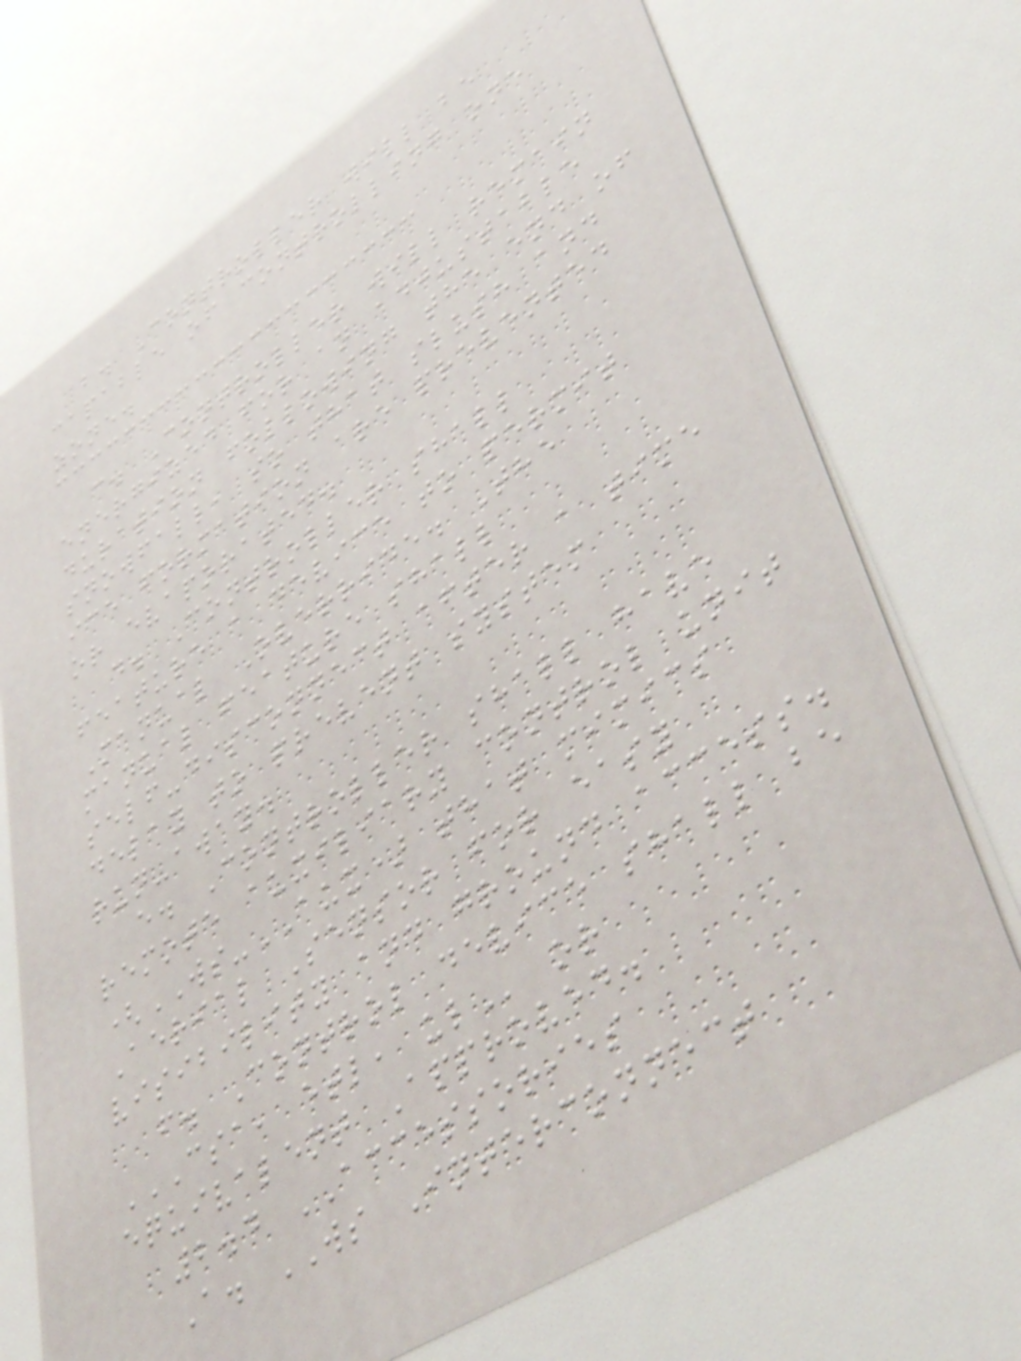b. Controller will be
capable of controlling one
zone.
c. Controller will remain
energized for an adjustable
duration following the end of
snowfall, so that slush and
ice formation are prevented
or evaporated.
d. Controller shall
feature a device to permit
Manual Override. The
manual feature shall
self-disconnect after a time
delay to prevent system
run-away.
e. Controller shall have
remote auxiliary control unit
(WS-AUX) that mimics
Aerial Sensor for easy
visibility and ground access.
f. Control device shall be
CSA, ETL, UL or
equivalent Approved.
2.4 ACCESSORIES
A. WS Interconnect
